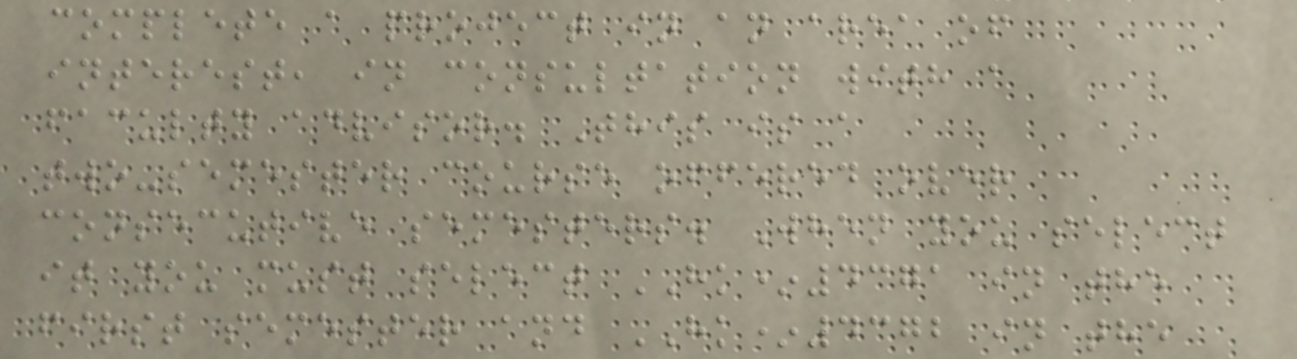complete a project in an area of
interest, in consultation with a
faculty advisor. This is a
two-semester course offered over
consecutive semesters. When you select
it you must select HK*4371 in the
first semester and HK*4372 in the
